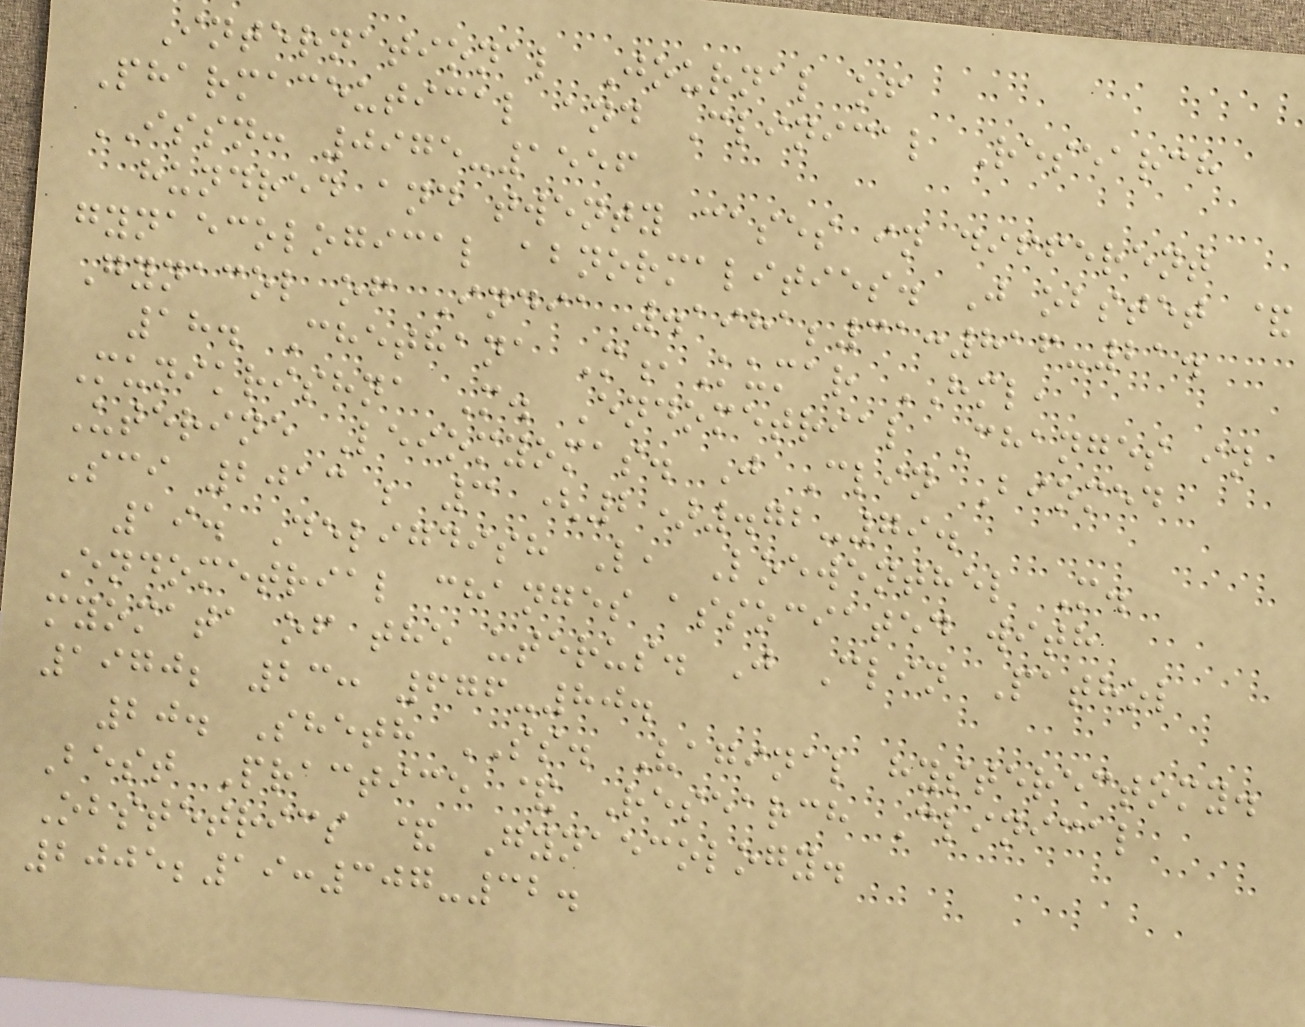International Journal of
Pharmaceutical and Clinical Research
ISSN: 0975-1556
hundred and twenty cases in different
gynaecological abnormalities. J obstet &
Gynacol of India .1981;31:816-21.
18. Chethana M,Kumar HML,
Munikrishna M. Endometrial Changes in
Uterine Leiomyomas. J Clin Biomed
Sci 2013 ; 3 (2).72-79.
19. Deligdish L, Loewenthel M.
Endometrial changes associated with
myomata of the uterus. J Clin Pathol
1970; 23: 676-80.
20. Sheth SS. Vaginal hysterectomy.
Best Practice & Research Clinical
Obstetrics & Gynaecology.
2005;19:307-32.
